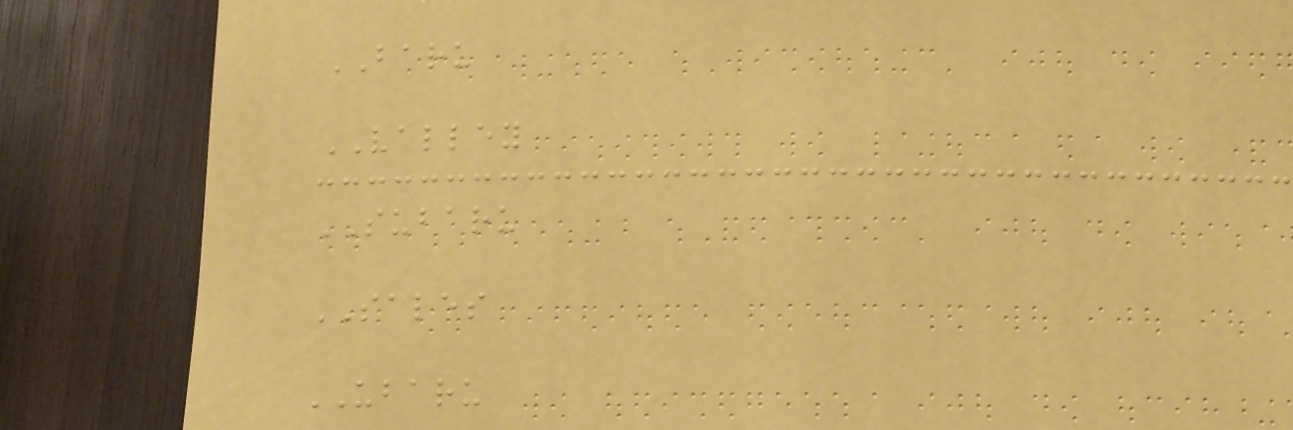BARU
VALLEY
SUBARU
SALES
UBARU
